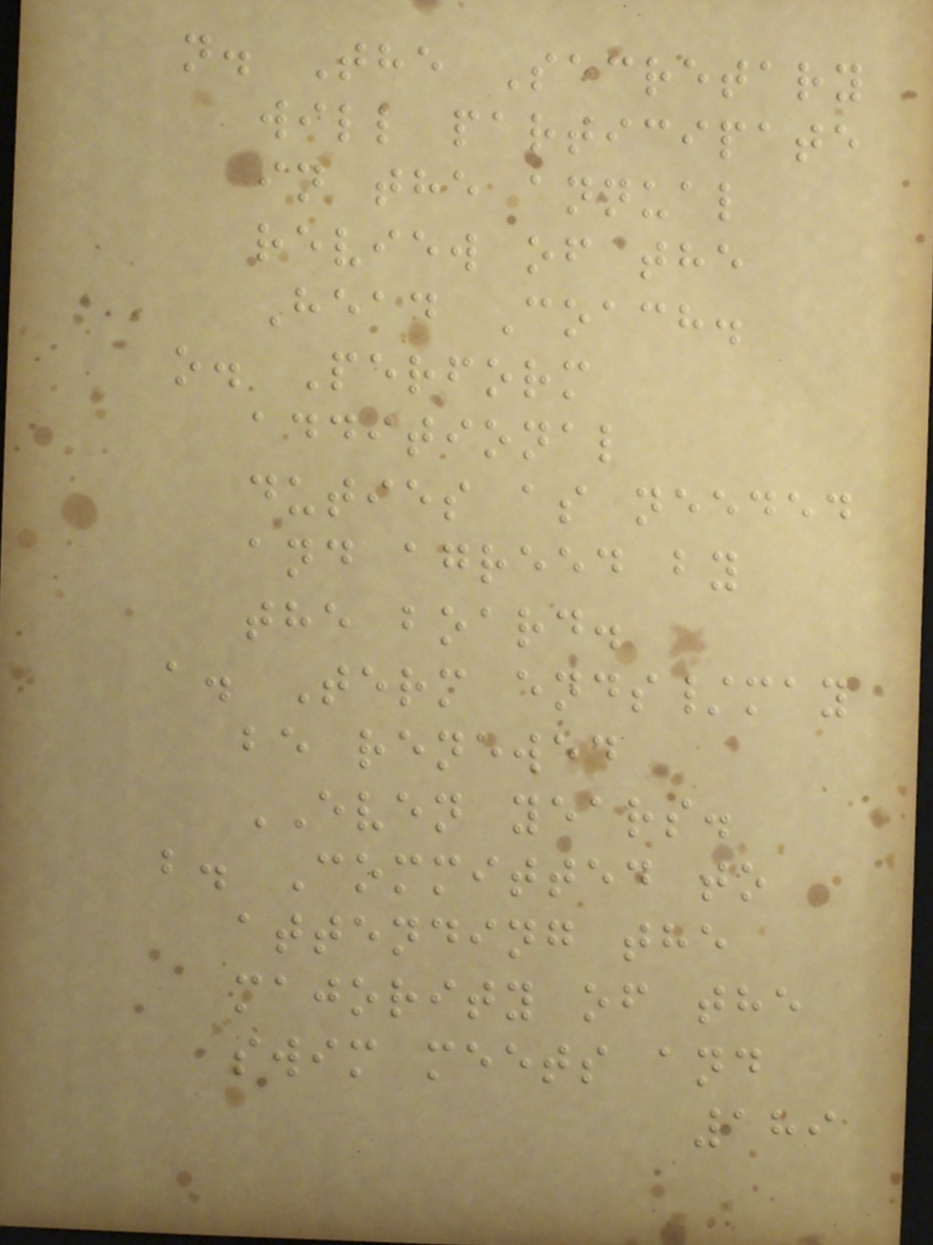n. The Secretary
will participate
in the annual
review of the
Head Coach.
o. Perform
additional
duties as needed
and agreed by
the board.
a. Term ends/may
be renewed
EVEN years.
b. Committed to
attending the
majority of the
swim meets and
189
